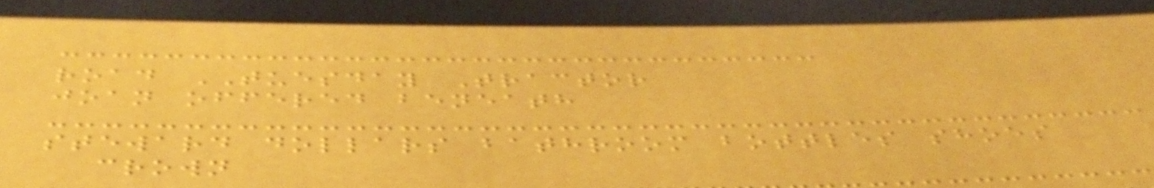road TUESDAY Tractor
joan offered beneath
steward dollars bathroom bottles shoes
crown
